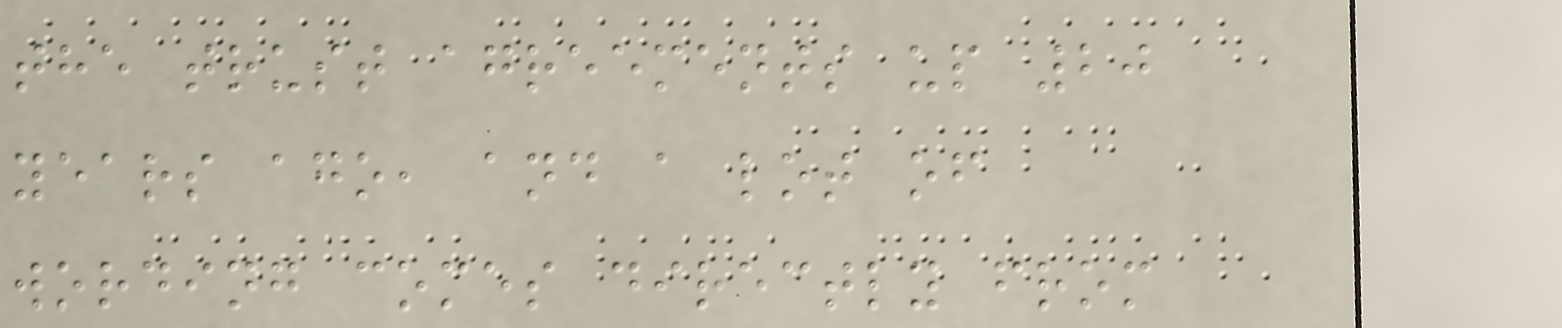the trust agreements up 20
years ago, and a lot of
wording comes directly from
